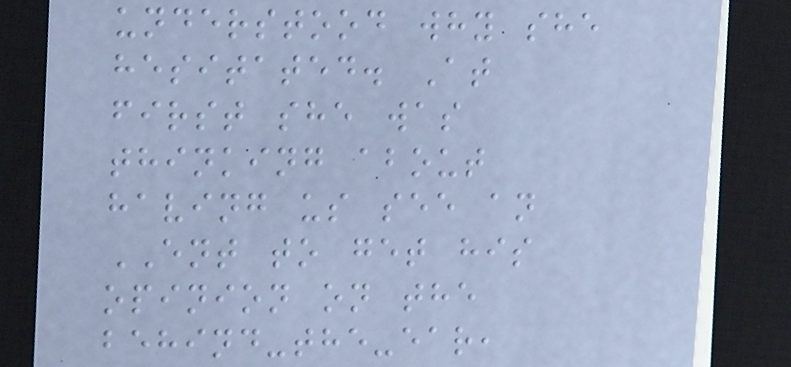understood why she
hesitated. At
first she was
thinking about
having us see an
ENT to get his
opinion on the
behind-the-ear,
